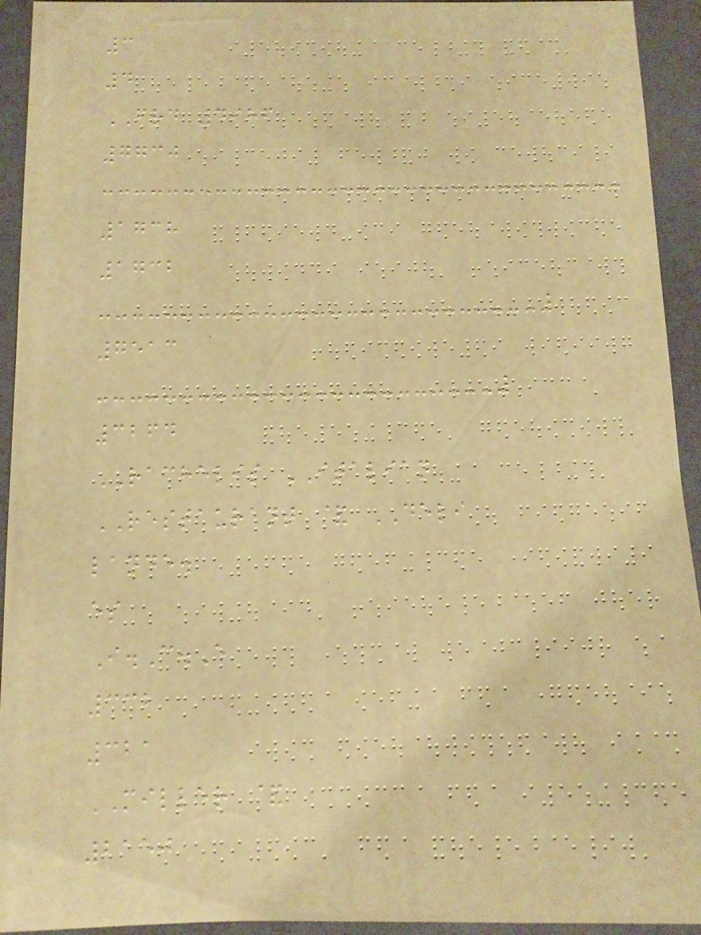3
4
FRD 4986
7730
1738
1732
7513
3264
RACHELIS ITALIAN
RESTAURANT & DELI
lande.
es
I.C.E
332
321
MILLER &
2150
